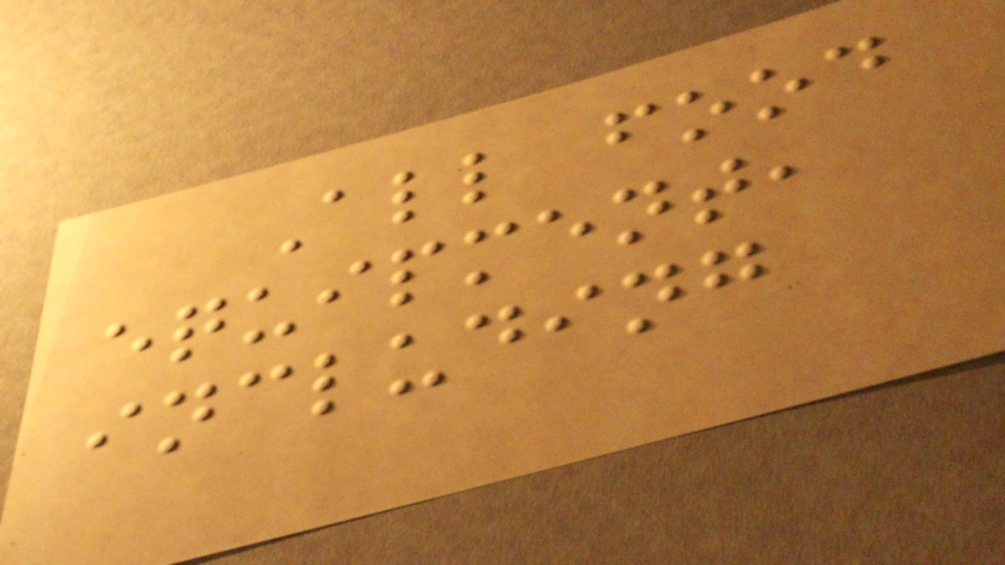All food
equipment,
including
